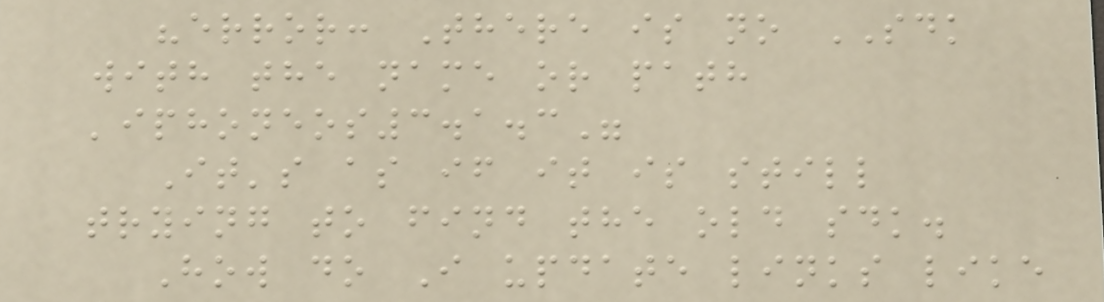"error: There is no SDK
with the name or path
'iphoneos3.1.3"
It's as if it is still
trying to find the old sdk.
How do I update links like
